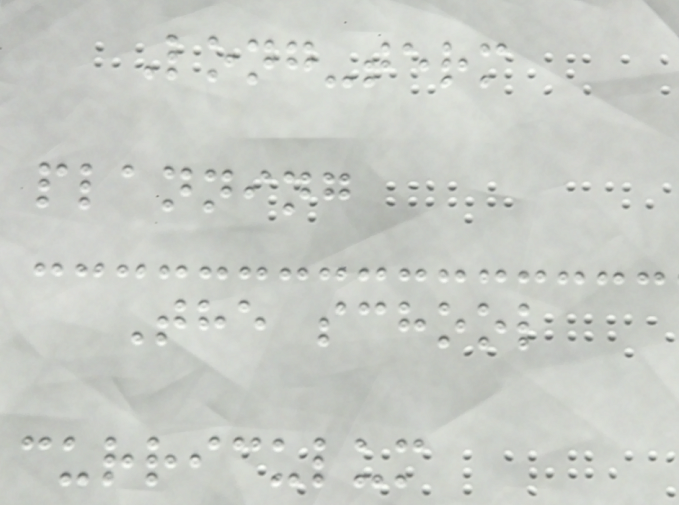Long-term
planning
The school
curriculum
